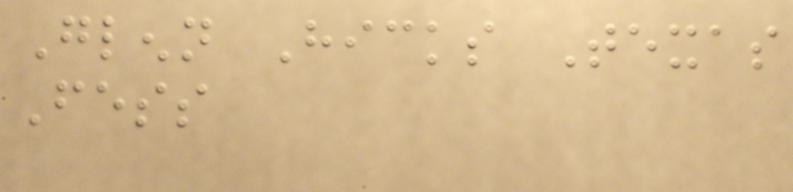Glenn Hicks Texas
Fess
